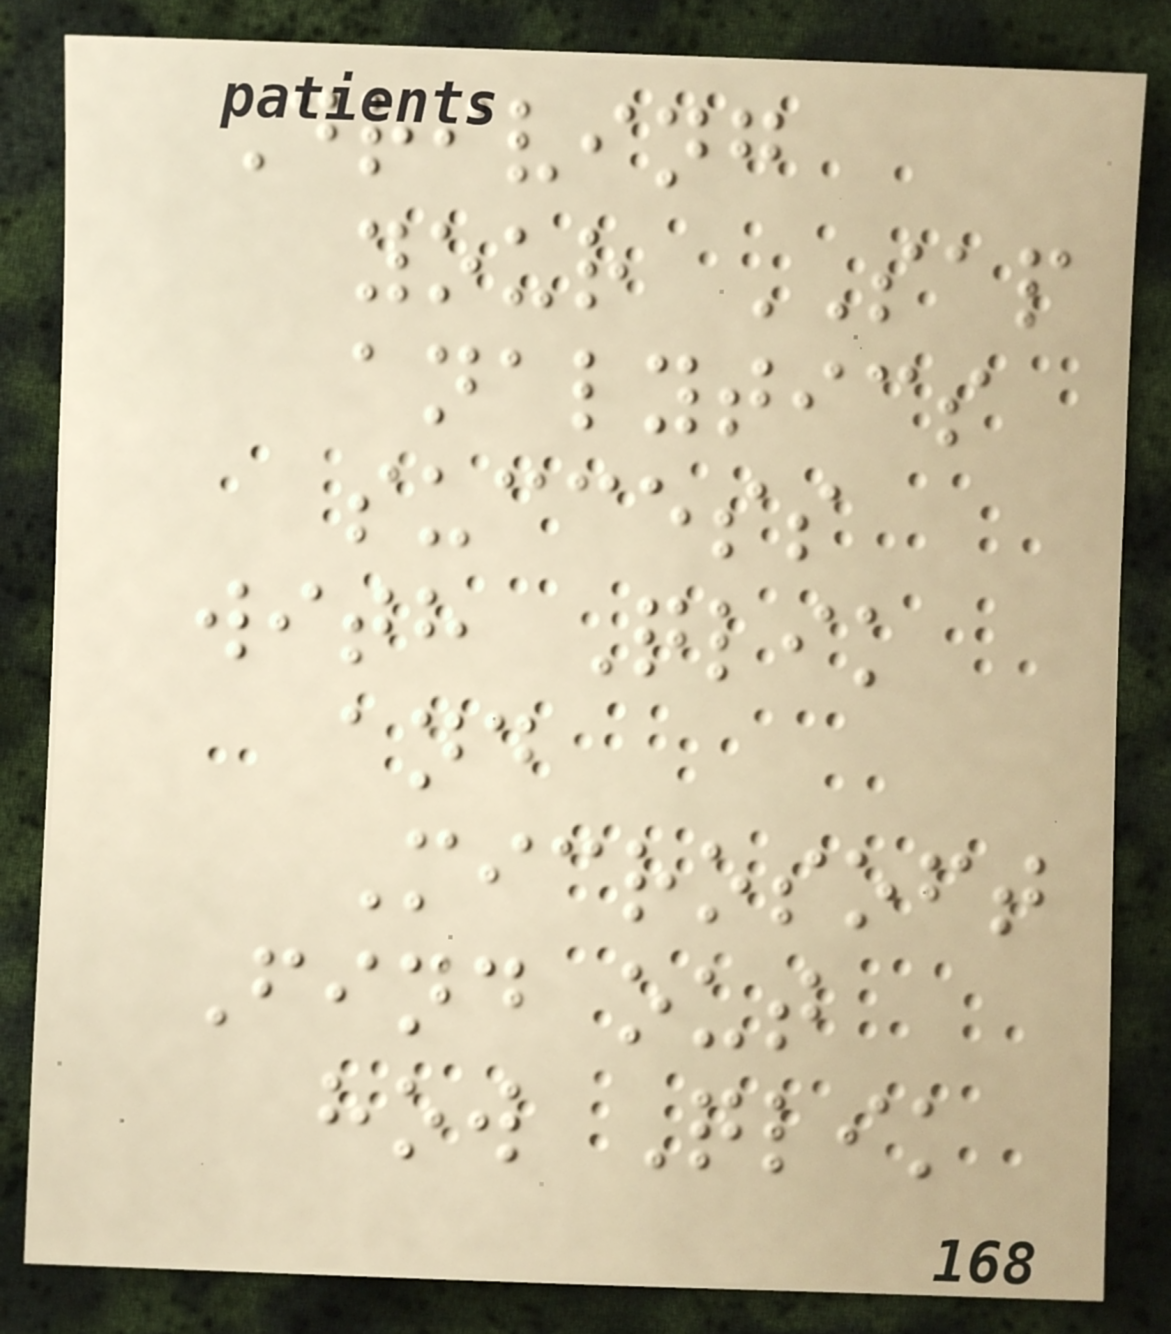Driving
your SAP
analytics
success
with Qlik
and
Microsoft
Find out
how Qlik
